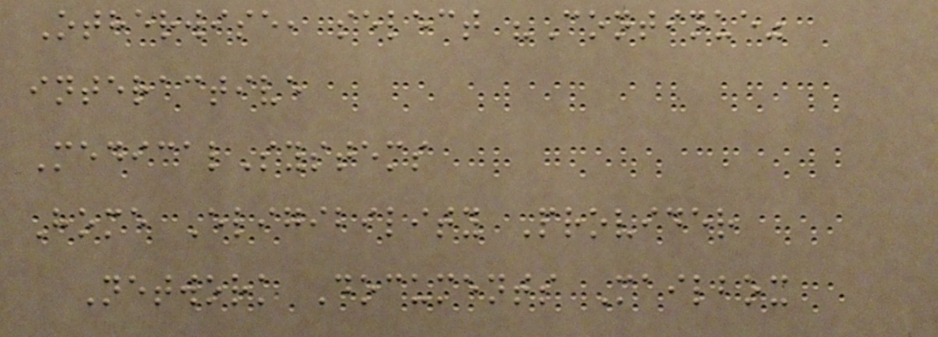Otherwise, select "Continue"
interactive
MedicalSystems
Home Eligibility Provider
Network Documents Mailbox
